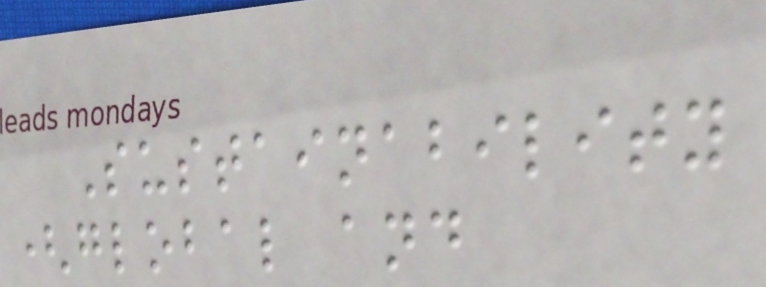Sustainability
(global and
